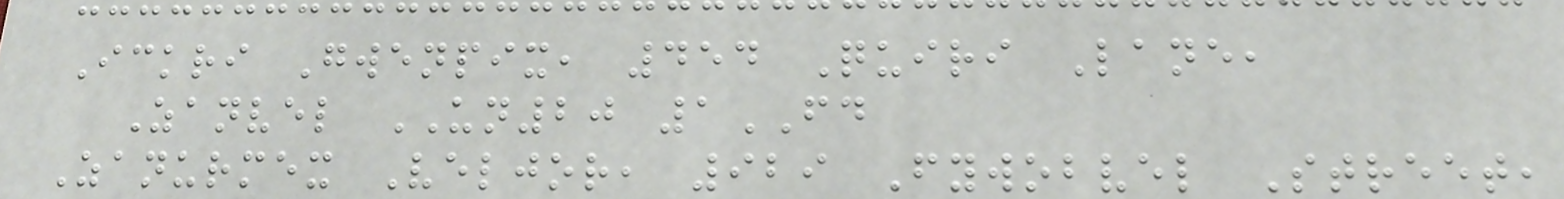Ickri Gwenpix, 454 Quiri Lane,
Zanvel UN20 1FD
Zanurmex Veljor, 929 Fywobvel Street,
